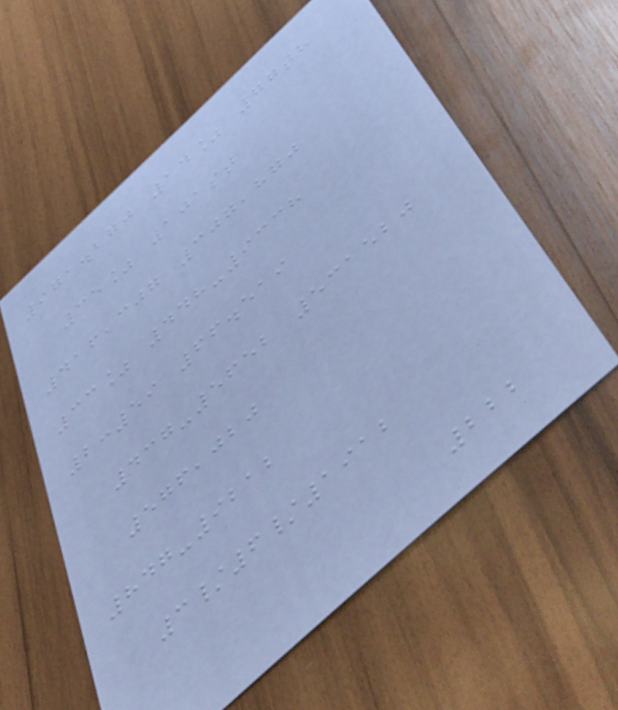971.270 14% 77th
35% 101st
416,307 307,870
33% 448-9338
2:59 66.519
437-5652 531520
576,020
847-9212
3/6/1912
222
